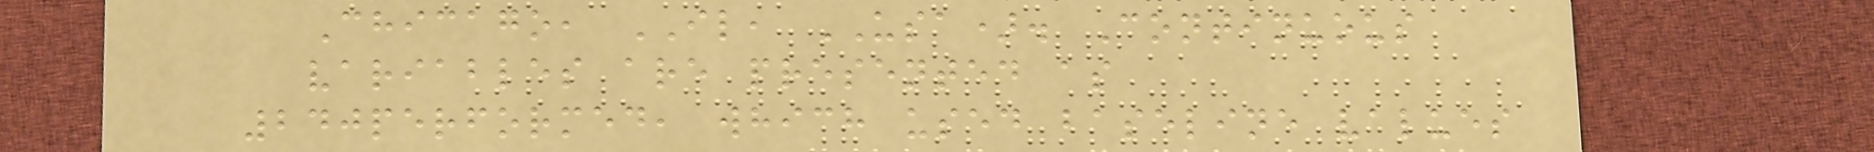Chicago, IL, USA). Continuous
variables are presented as
240performed, which used baseline values
